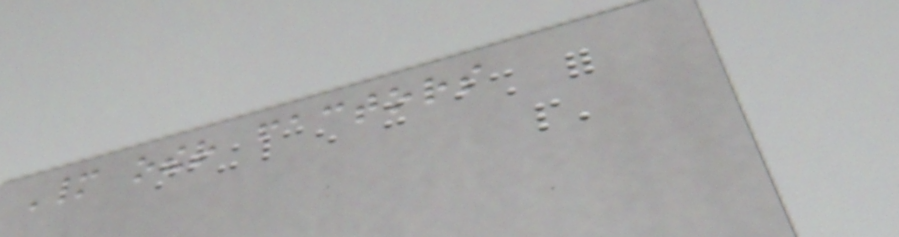Many other factors
